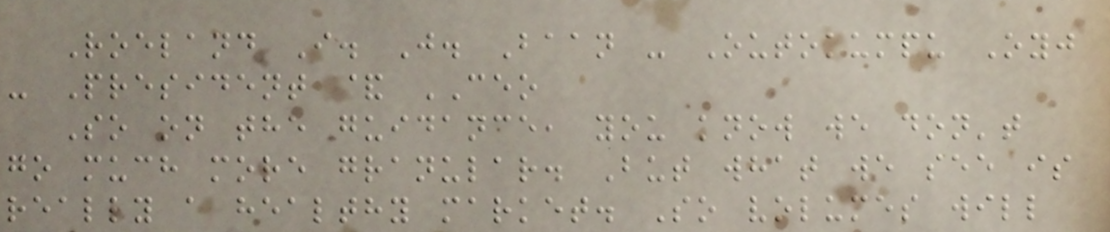Roeland I. J. Baan - Outokumpu Oyj
- President & CEO
So on the guidance, you know we don't
go much more granular. But what we see is
really a healthy market. So volumes will
